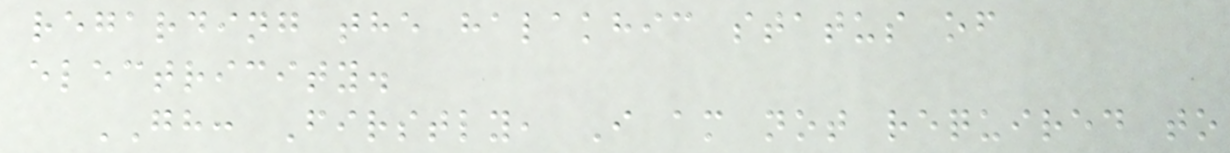regarding the halakhic status of
electricity.
GH: Firstly, I am not required to
